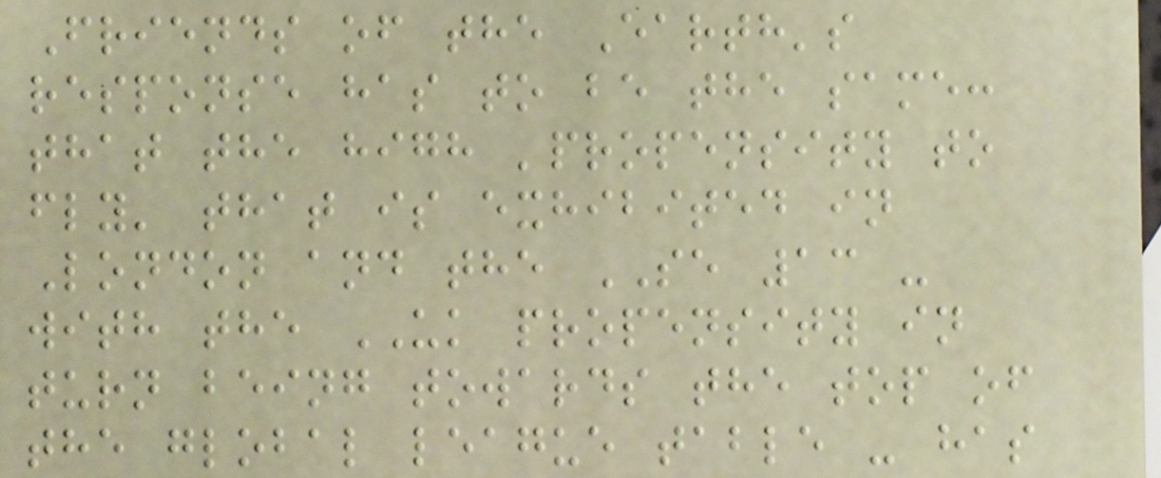Friends of the Earth's
response has to be the same:
that the high 'propensity to
fly' that is exhibited in
London and the SE 13 -
with the UK propensity in
turn being towards the top of
the global league table - has
